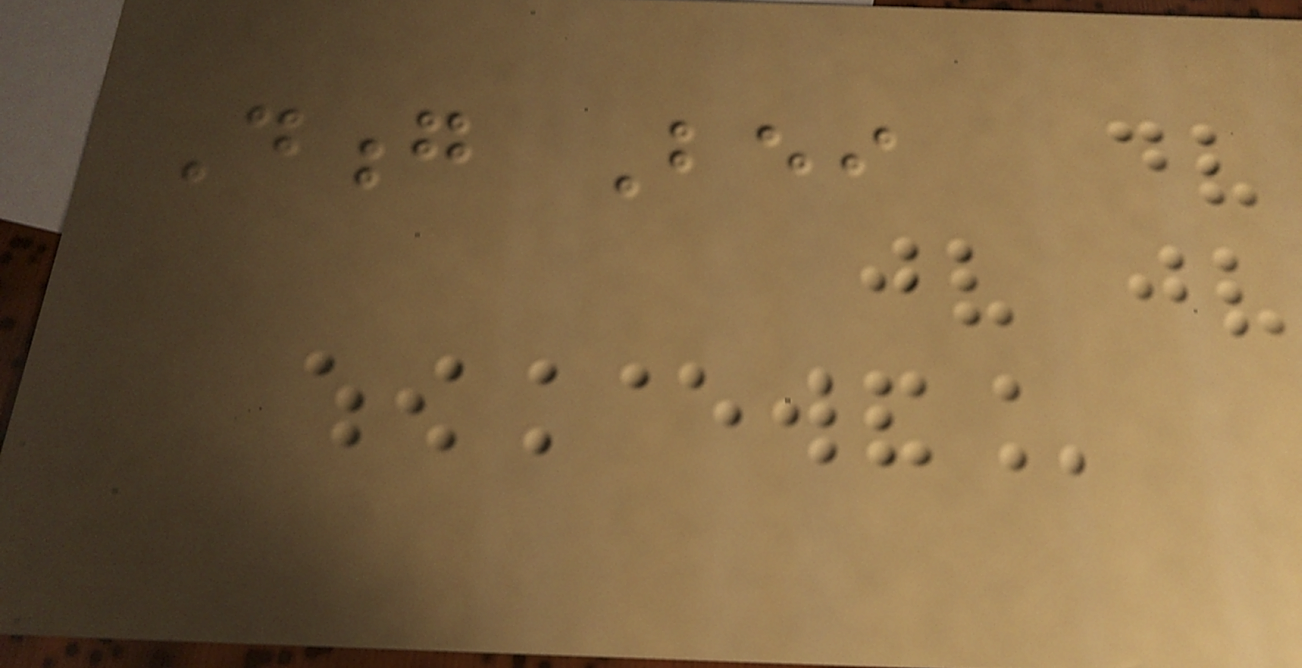Dong Bei
